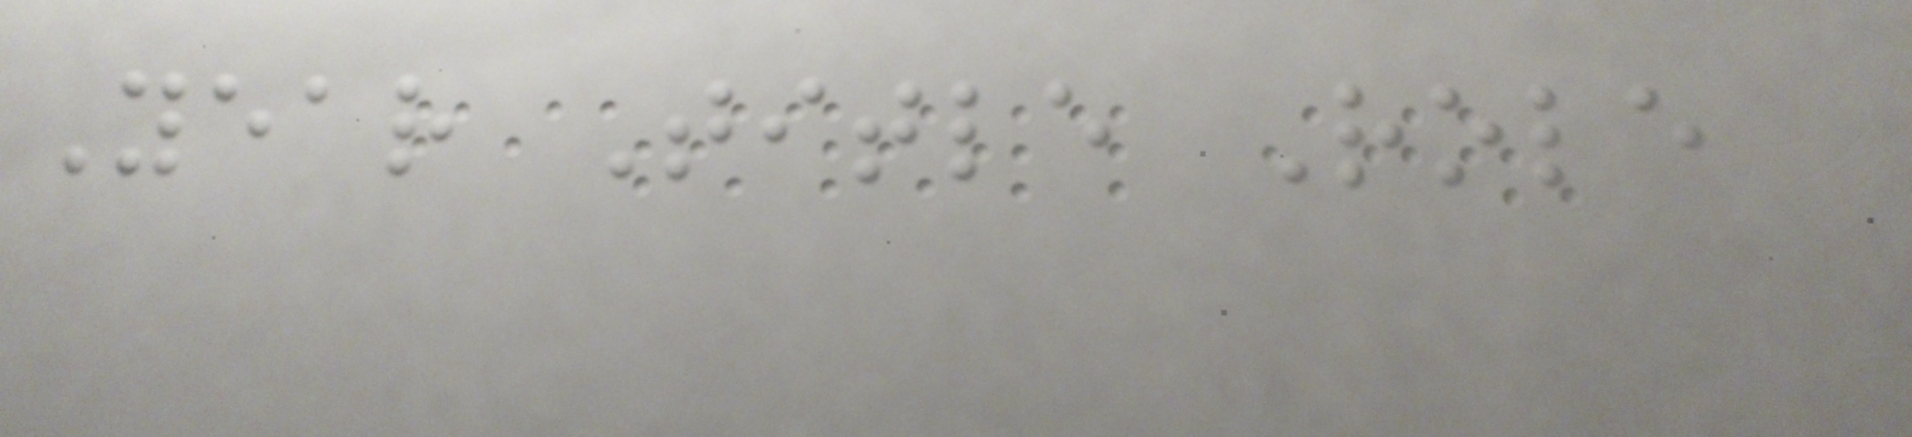Year Title Role
